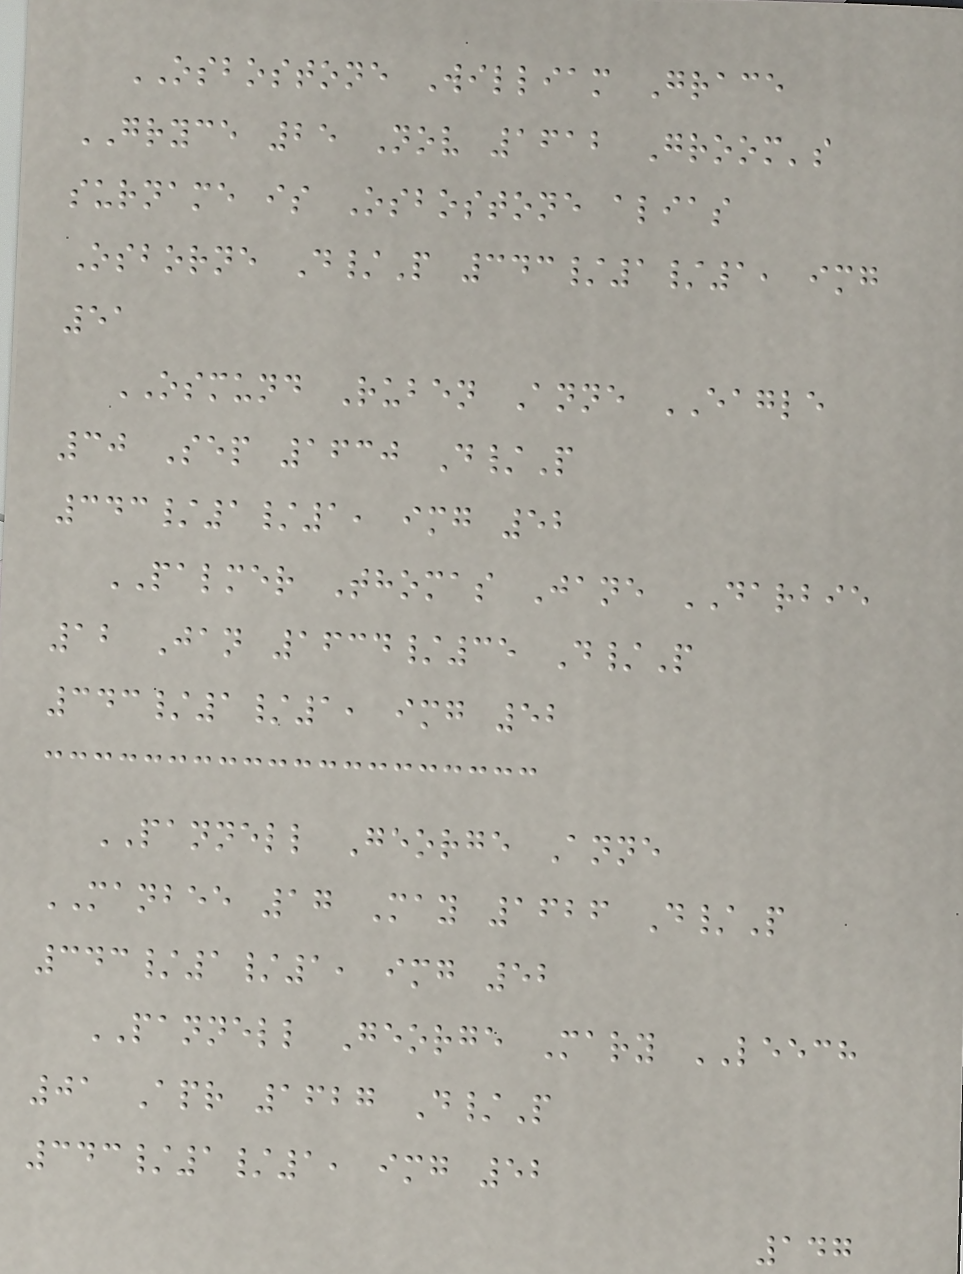OSBOSTONE William Grace
GRYCE 25 Nov 1612 Groom's
surname is Osbostone alias
Osborne D/P 343/1/1, img
51
OSMUND Ruben Anne EAGLE
30 Sep 1630 D/P
343/1/1, img 52
PALMER Thomas Jane DARBIE
12 Jan 1634/35 D/P
343/1/1, img 52
PANNELL George Anne
MANBEE 17 May 1626 D/P
343/1/1, img 52
PANNELL George Mary LEECH
01 Apr 1627 D/P
343/1/1, img 52
147
